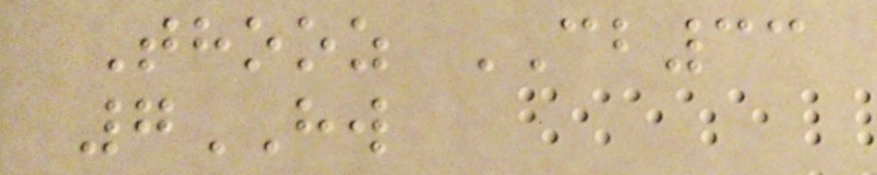Thooz CB33
7HW
